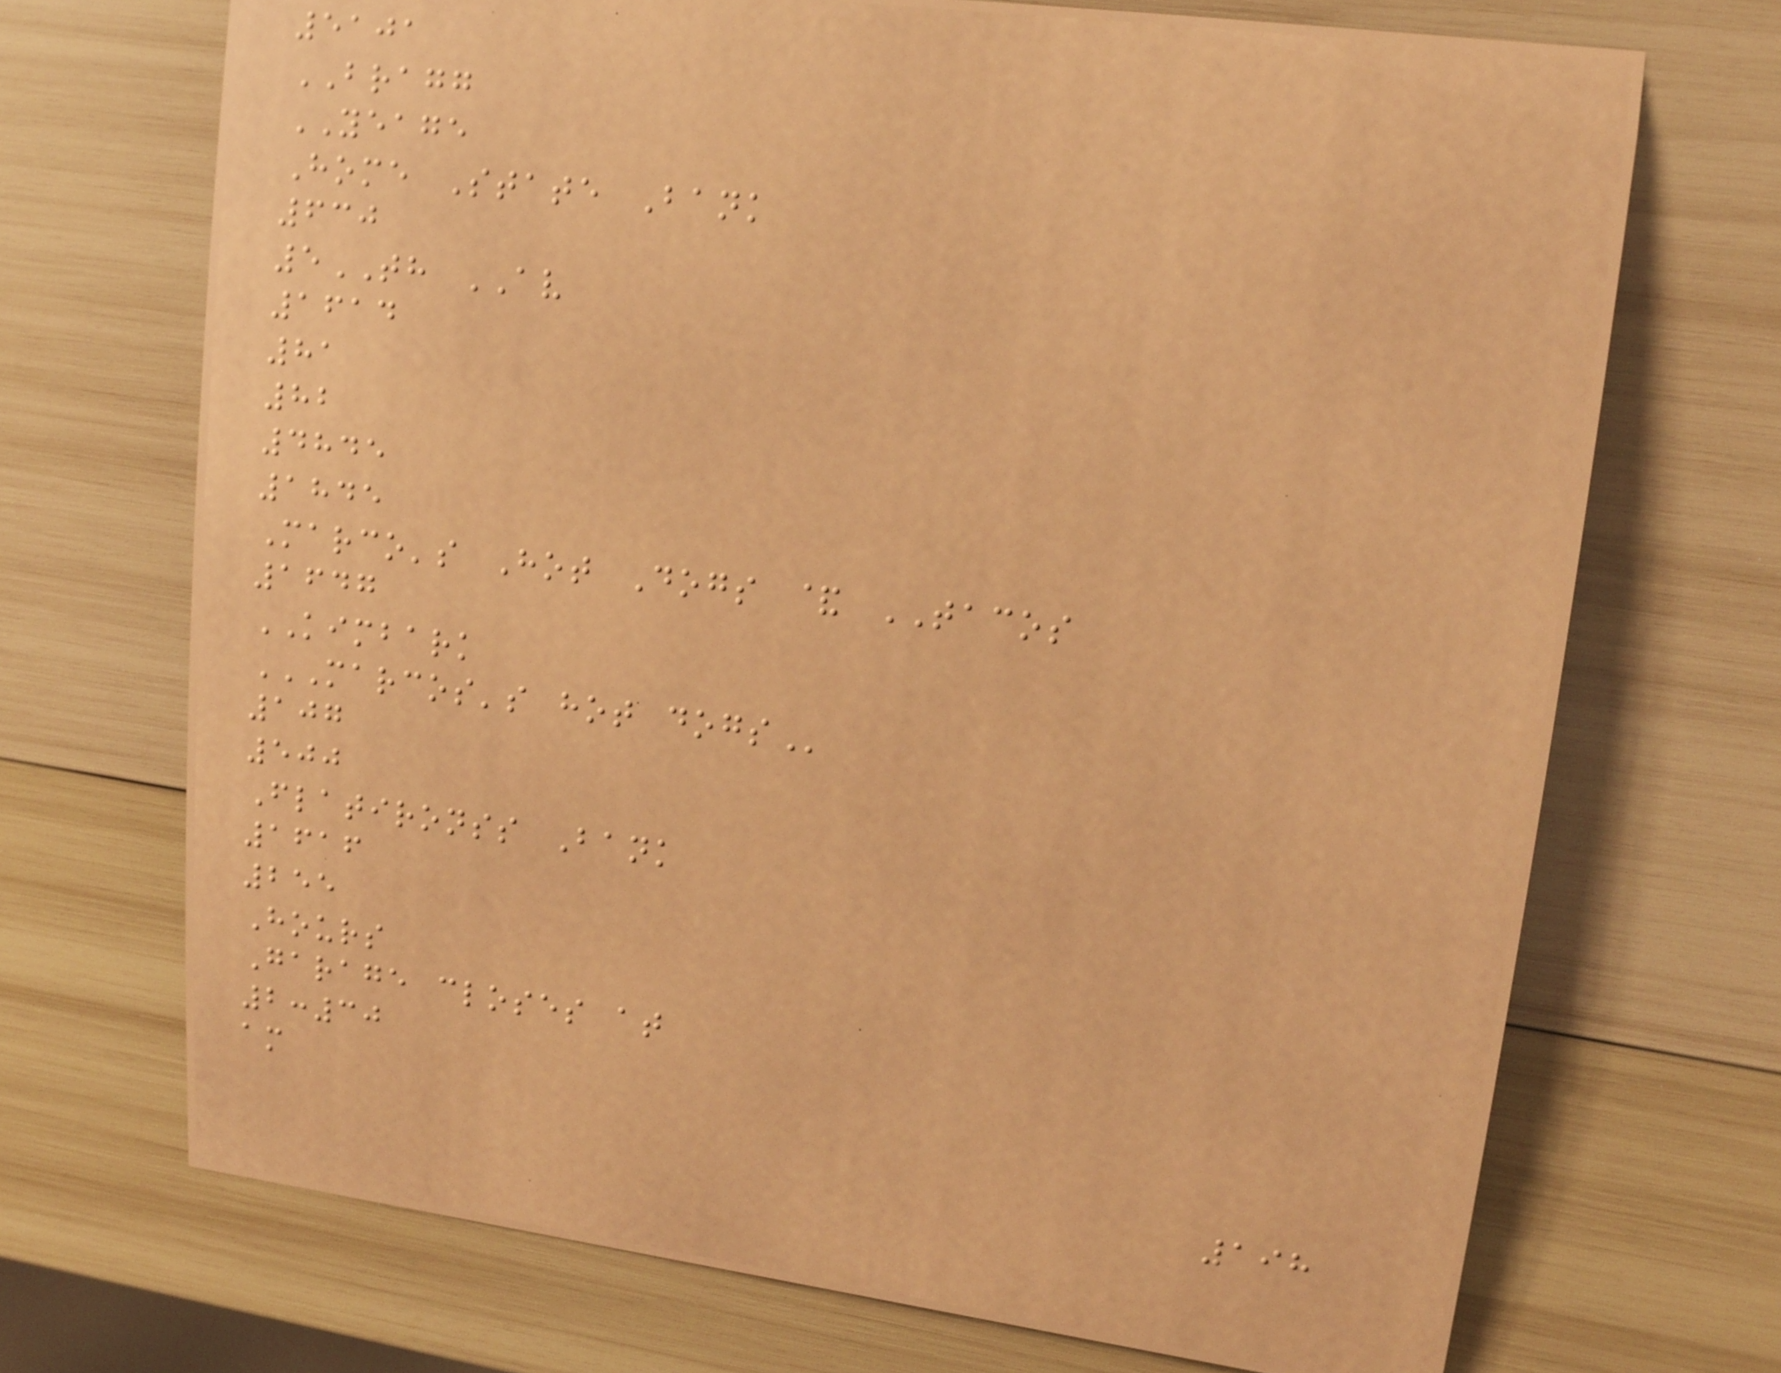5101
BRAGG
YEAGE
Home State Bank
630
5TH AV
1614
81
82
4845
1845
Marco's Hot Dogs & TACOS
1647
KIMBARK
MARCOS'S HOT DOGS
107
500
Flatironss Bank
1616
255
Hours
Garage closes at
2:30
am
198
